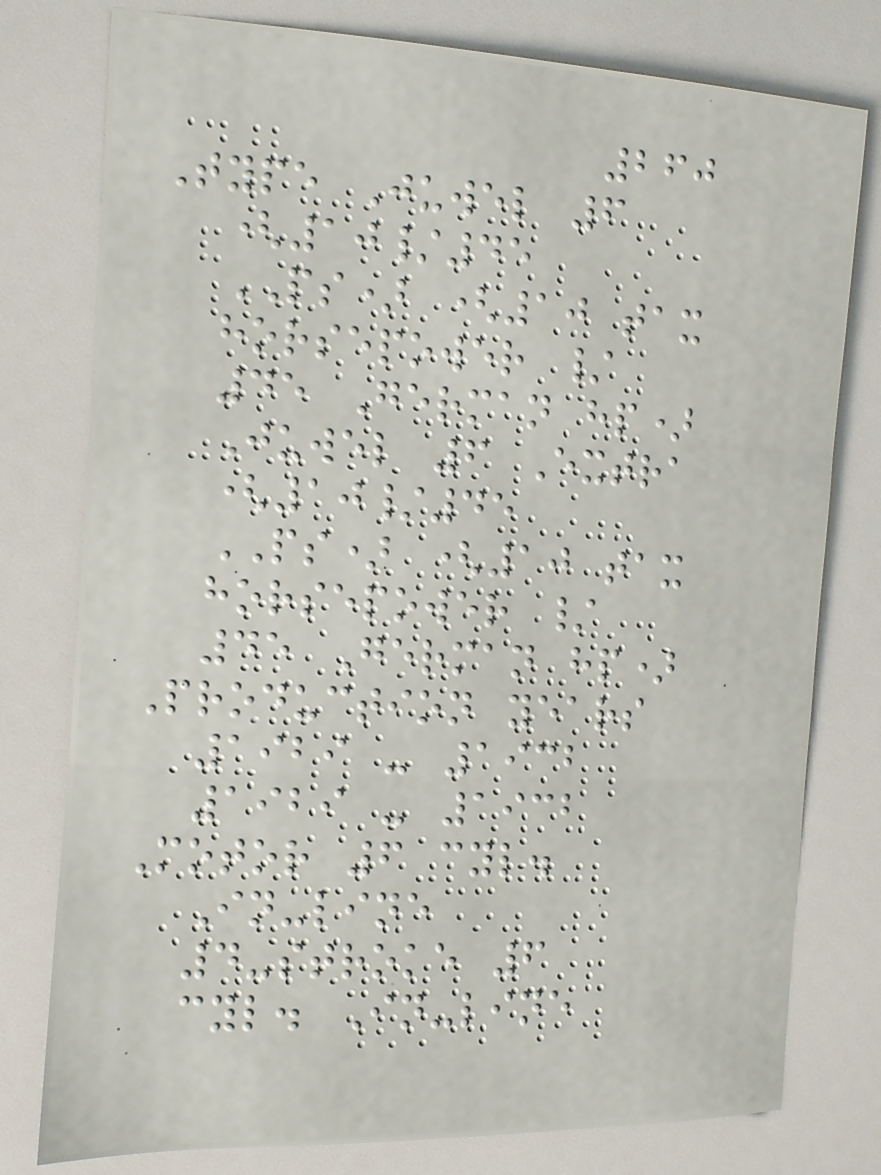260
Type Juwel 6
(10/45
PS) (10 tax
horsepower /
45 German hp)
Juwel 6 Extra
(10/45
PS) (10 tax
horsepower /
45 German hp)
Production years
1929 - 1932
1929 - 1932
Motor 6 cyl.
In-line
4-stroke 6
cyl. In-line
